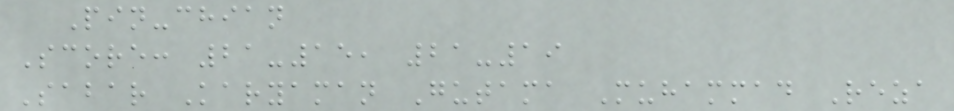Pin-chian
Score: 21-15, 21-19
Sabar Karyaman Gutama Muhammad Reza
